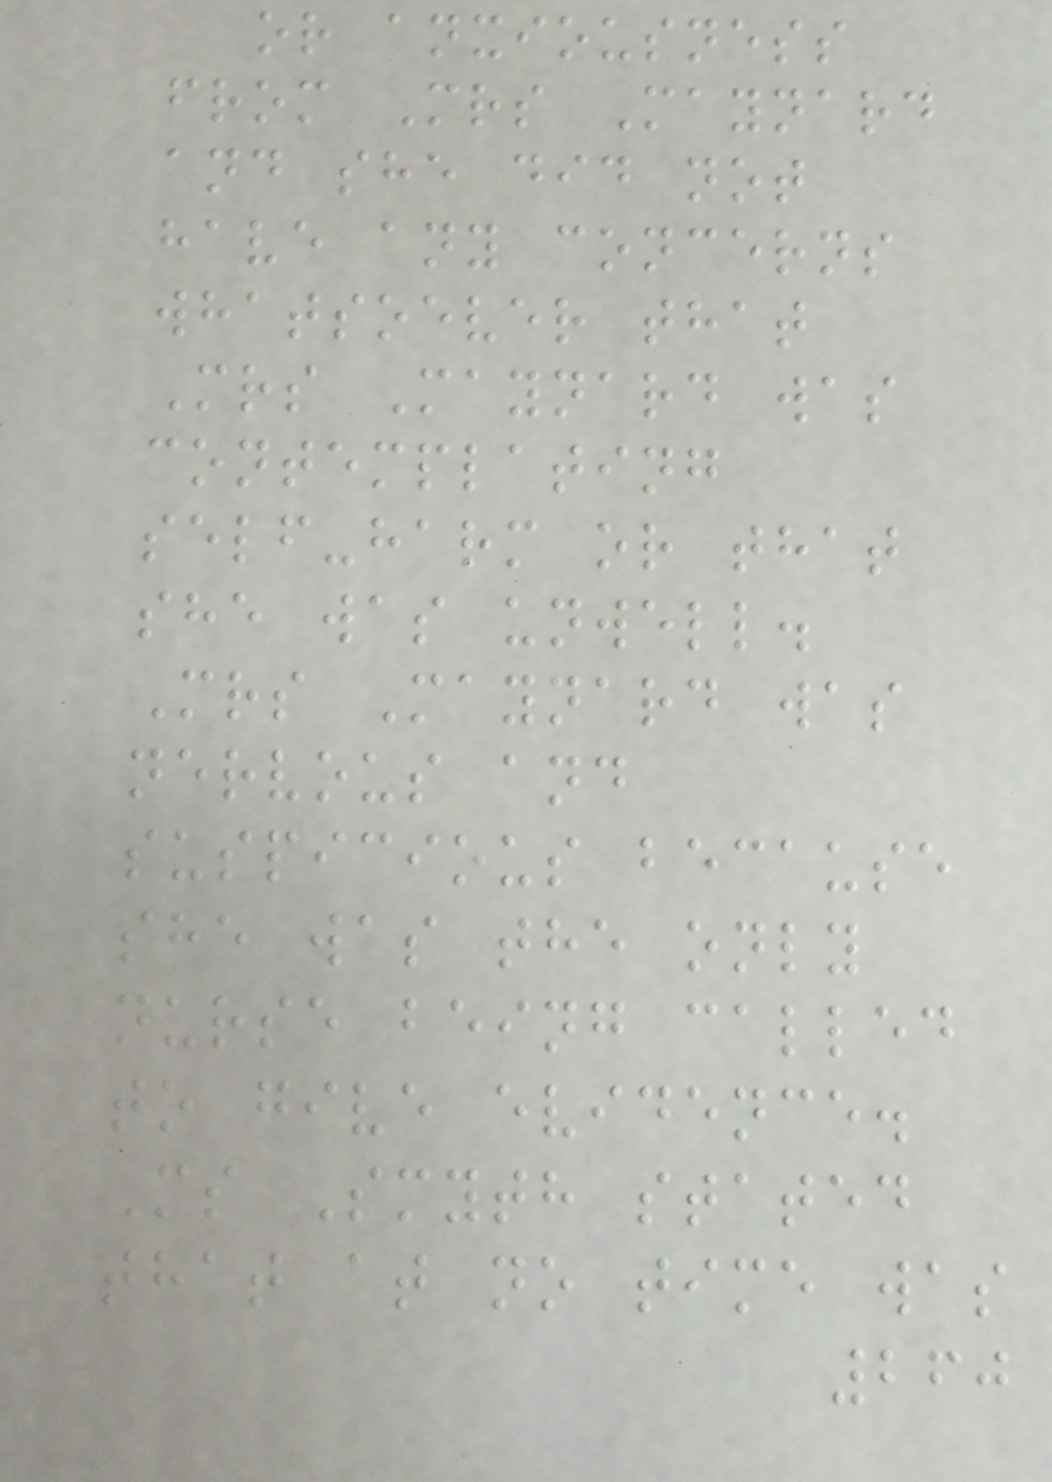or anxiousness
from Mrs Maynard
and she did not
have any concerns
whatsoever that
Mrs Maynard was
contemplating
self-harm or that
she was unwell.
Mrs Maynard was
nervous and
suspicious because
she was the only
nurse being called
to give evidence.
Ms Smyth stated
that at no time was
260
